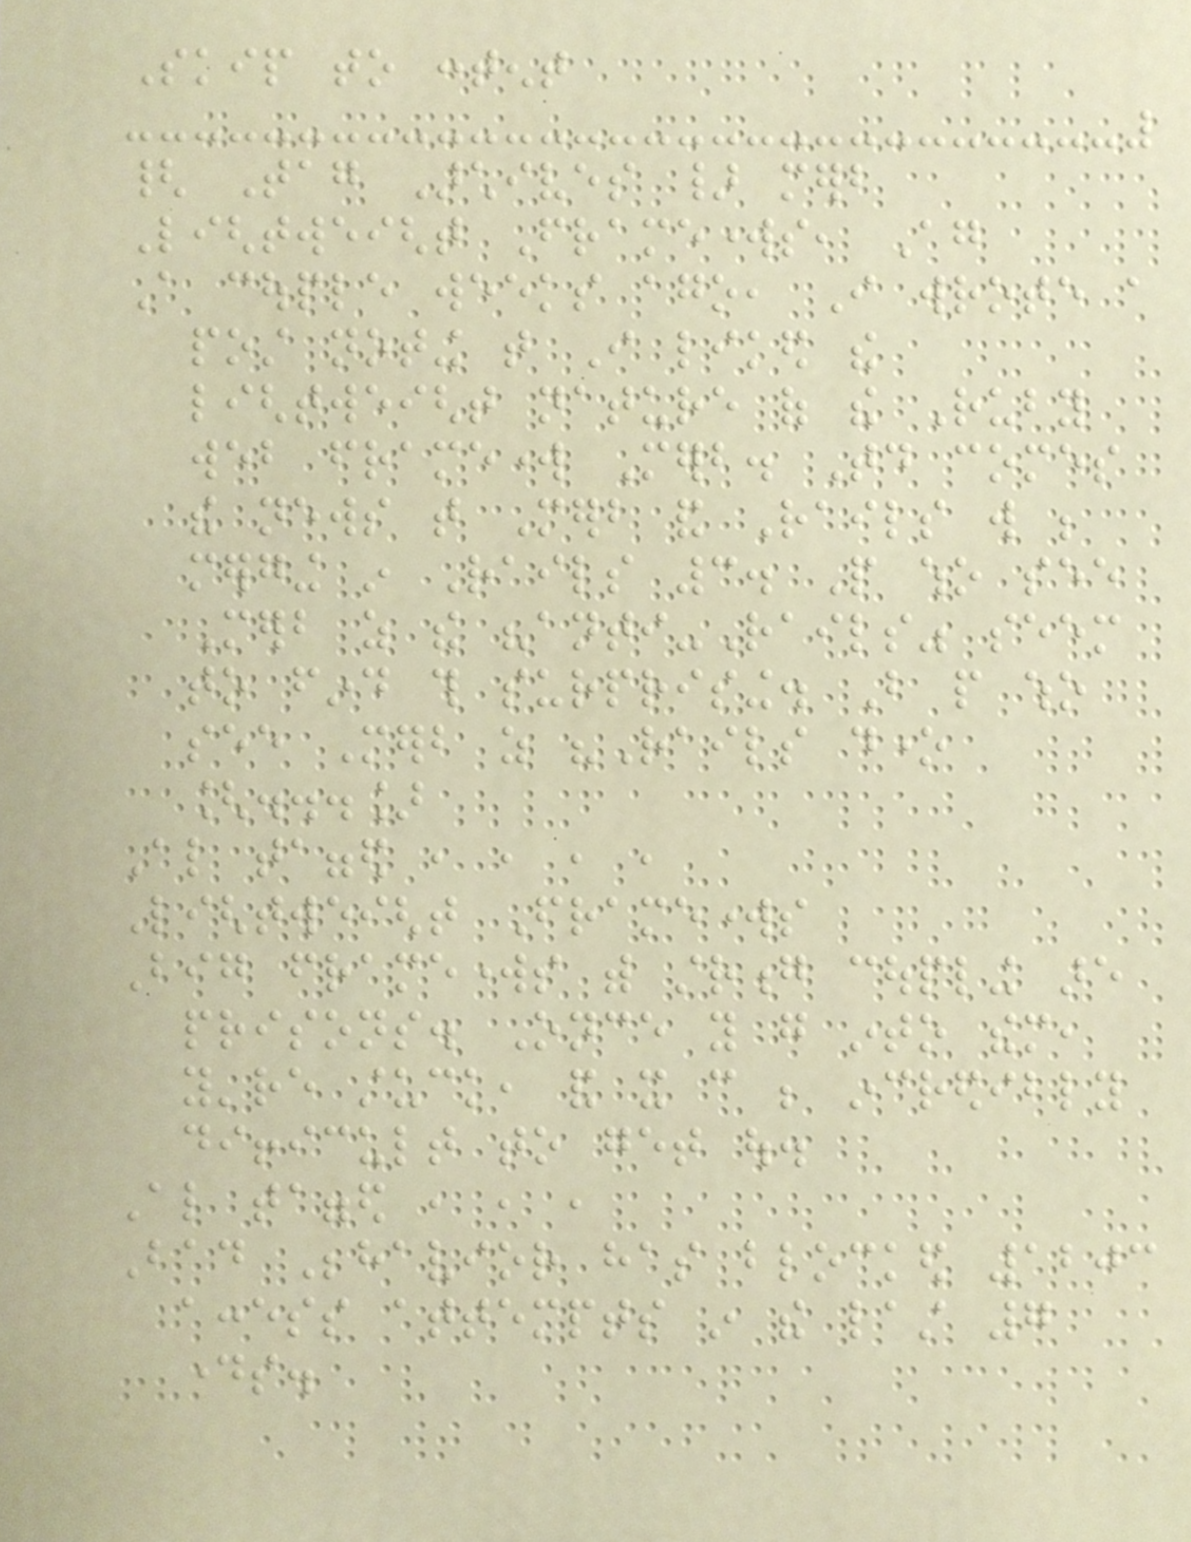Skip to content
{ Tag Archives } merb
Lightweight Frameworks, Again
A couple weeks ago, I wrote a
post noting that I liked the
lightweight nature of the Ruby
web framework Merb. Today comes
the news that Merb and Rails will be
merging in Rails 3. People who see
Merb as the "anti-Rails" seem
to find this surprising. But people who
see Merb as "Rails done
[...]
Also tagged , , , ,
Lightweight Frameworks
Big frameworks with strong coupling are
prisons. Once you go into them,
you're stuck, and it can be incredibly
difficult to get out.
Also tagged , , ,
Bad Behavior has blocked 1203
access attempts in the last 7
days.
